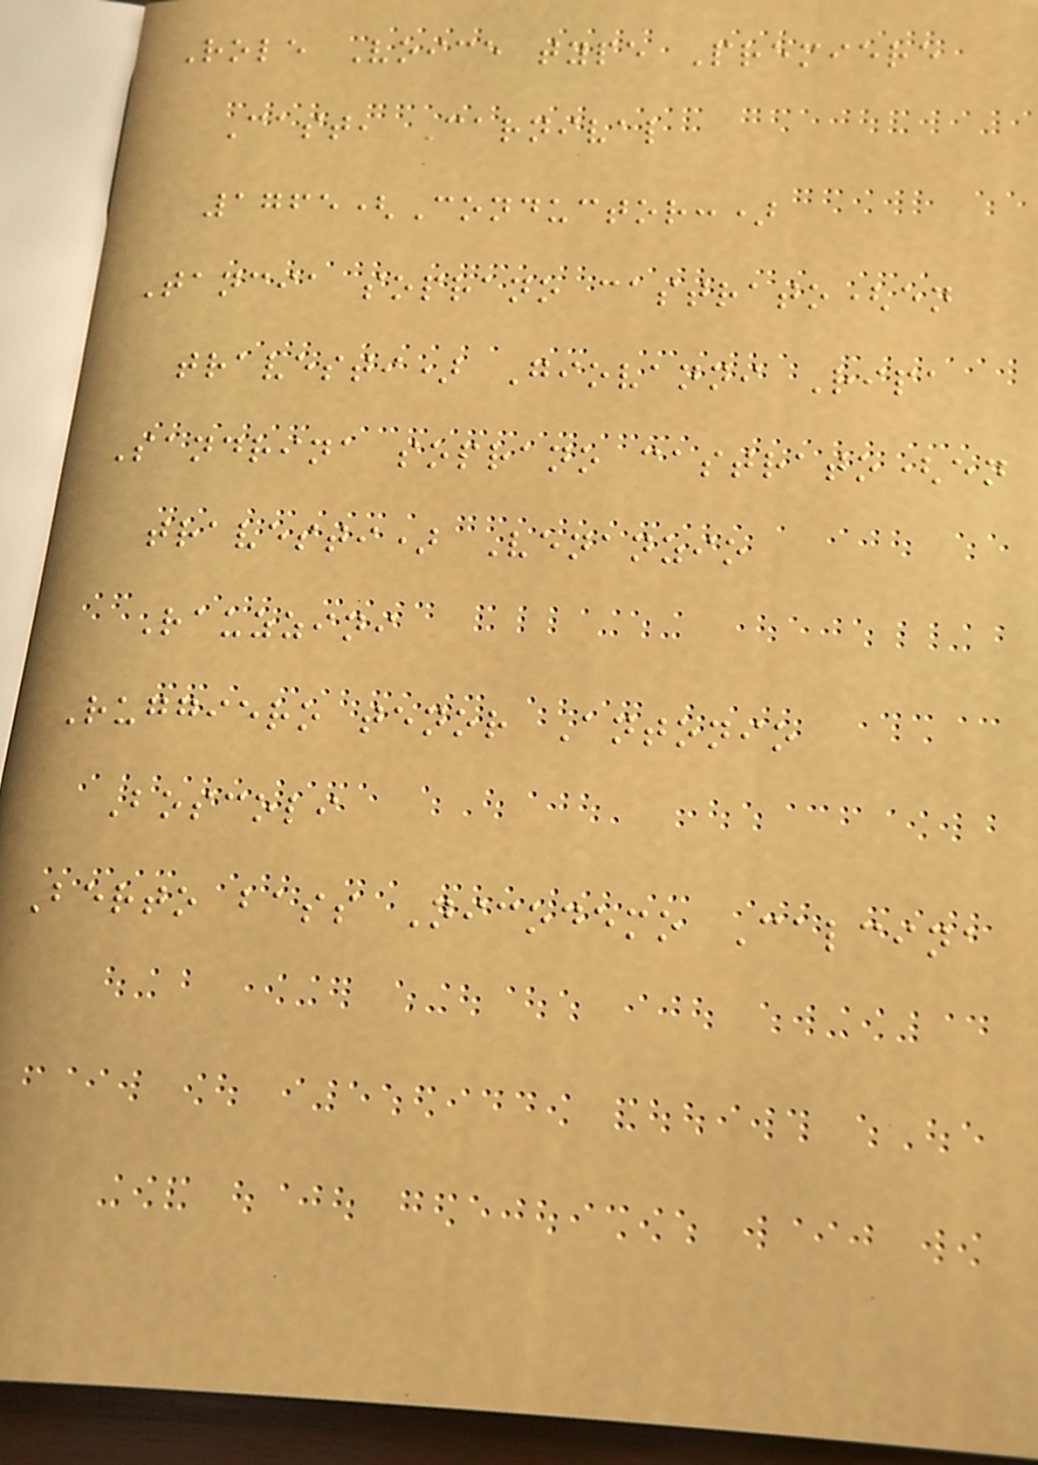Role Voice type Premiere
Cast, Carnival
1765(Conductor:)
Tancia soprano castrato(en
travesti) Giovanni Ripa
Sandrina soprano castrato(en
travesti) Venanzio
Rauzzini
Ruggiero tenor Antonio
Boscoli
Berto bass Nicodemo Calcina
